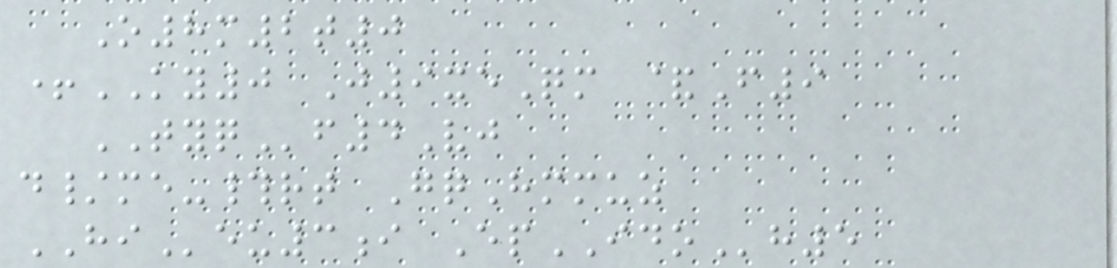O8m2t0
+KY0 J9xeQm &F9
TYQf4Vj
d/me-#rt GqHmmuz
HIeu3i EpIDOh5
